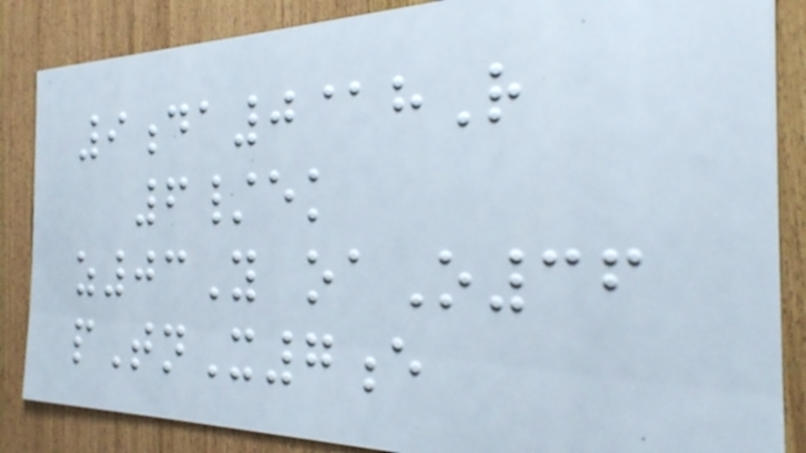9da0@hR
6/ek
z03Y oaO36
pTnX7e
